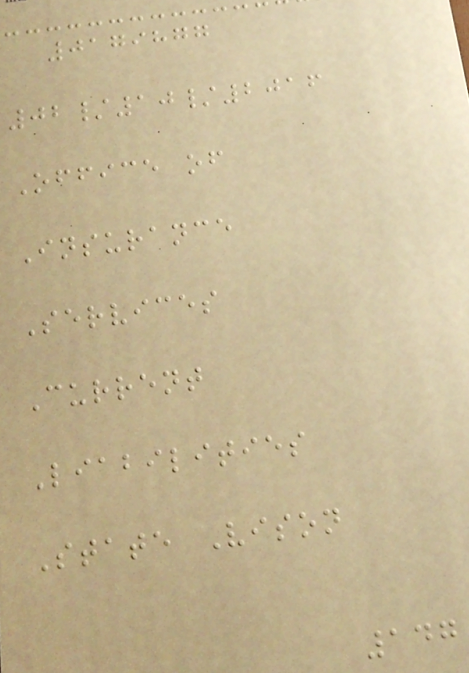0179877
02/10/2016
Office of
Insurance
Services
Current
Liabilities
State Vison
147
